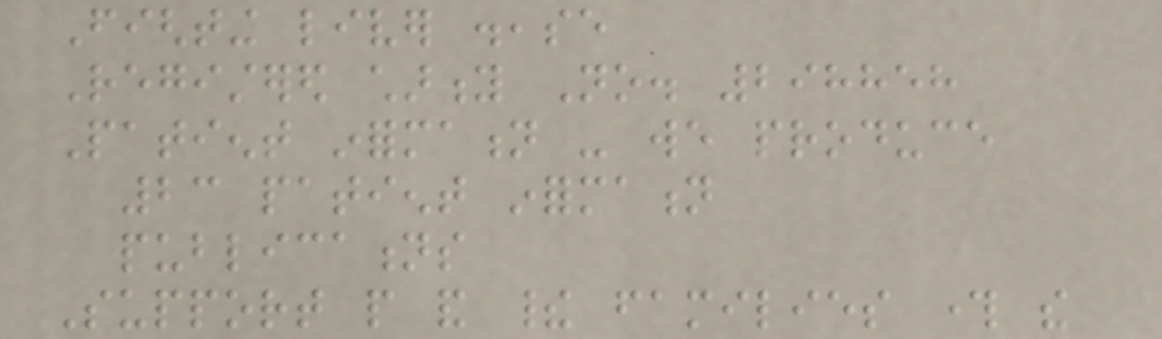Fighting liver disease
Registered charity No. 298858
Patient information - we produce
23 patient information
publications
Support people and their families through the
